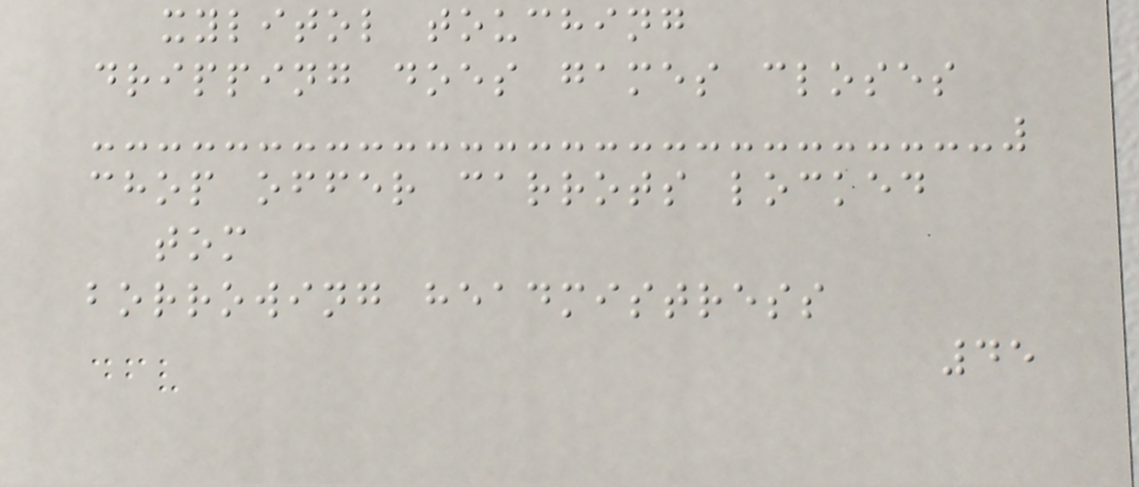xylitol touching
dripping does games closes
chop offer carrots locked
tom
borrowing headmistress
45
